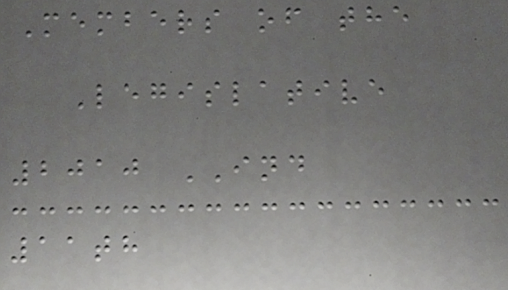Members of the
Legislative
2010 IND
11th
